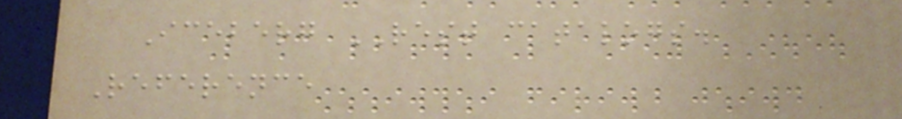Iceberg REST catalogs.
Reference
